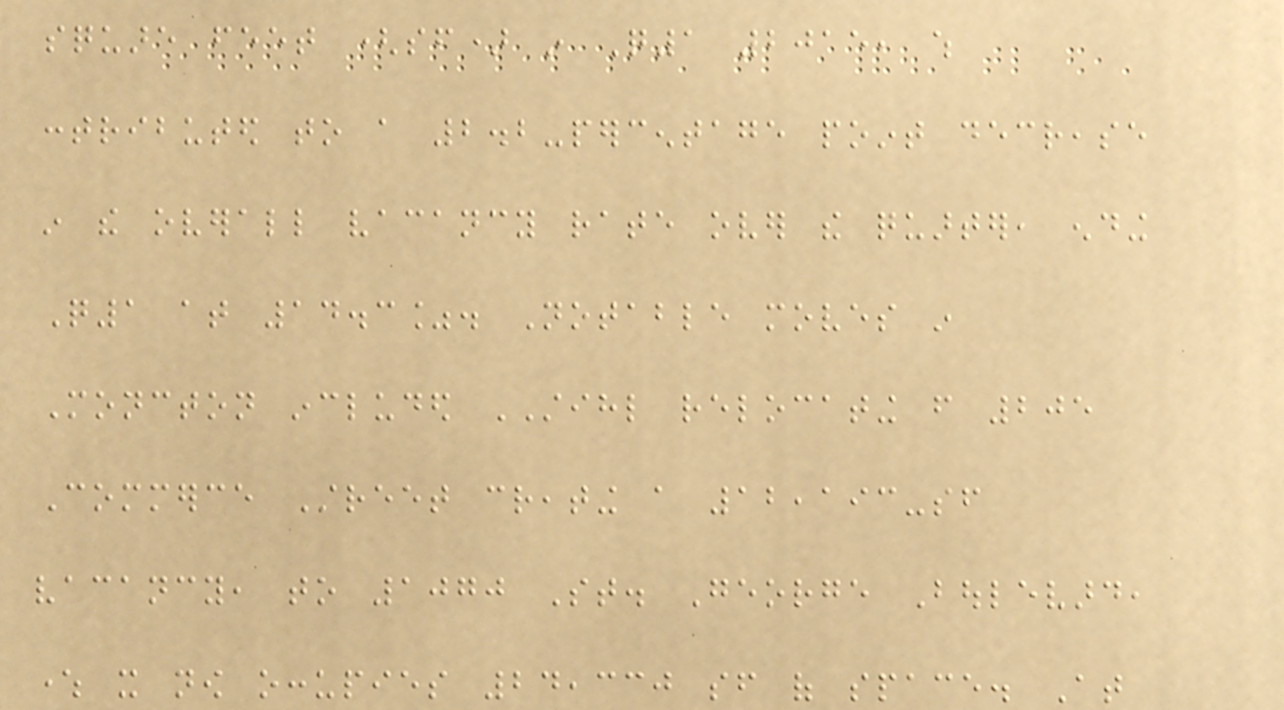square feet (sf) in Q1 2015, which
contributed to a 2.2-percentage point decrease
in the overall vacancy rate over the quarter, ending
Q1 at 14.3%. Notable moves in
Moncton included STIHL relocating from 205
Commerce Street creating a 12,193-sf
vacancy, to 1070 St. George Boulevard,
where it now occupies 24,330 sf of space. At
